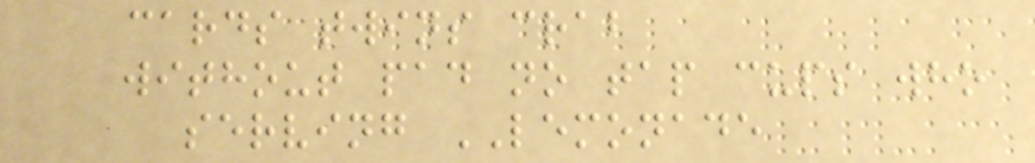cards twins crab
without pad no tap cups who
serving LEMONADE
